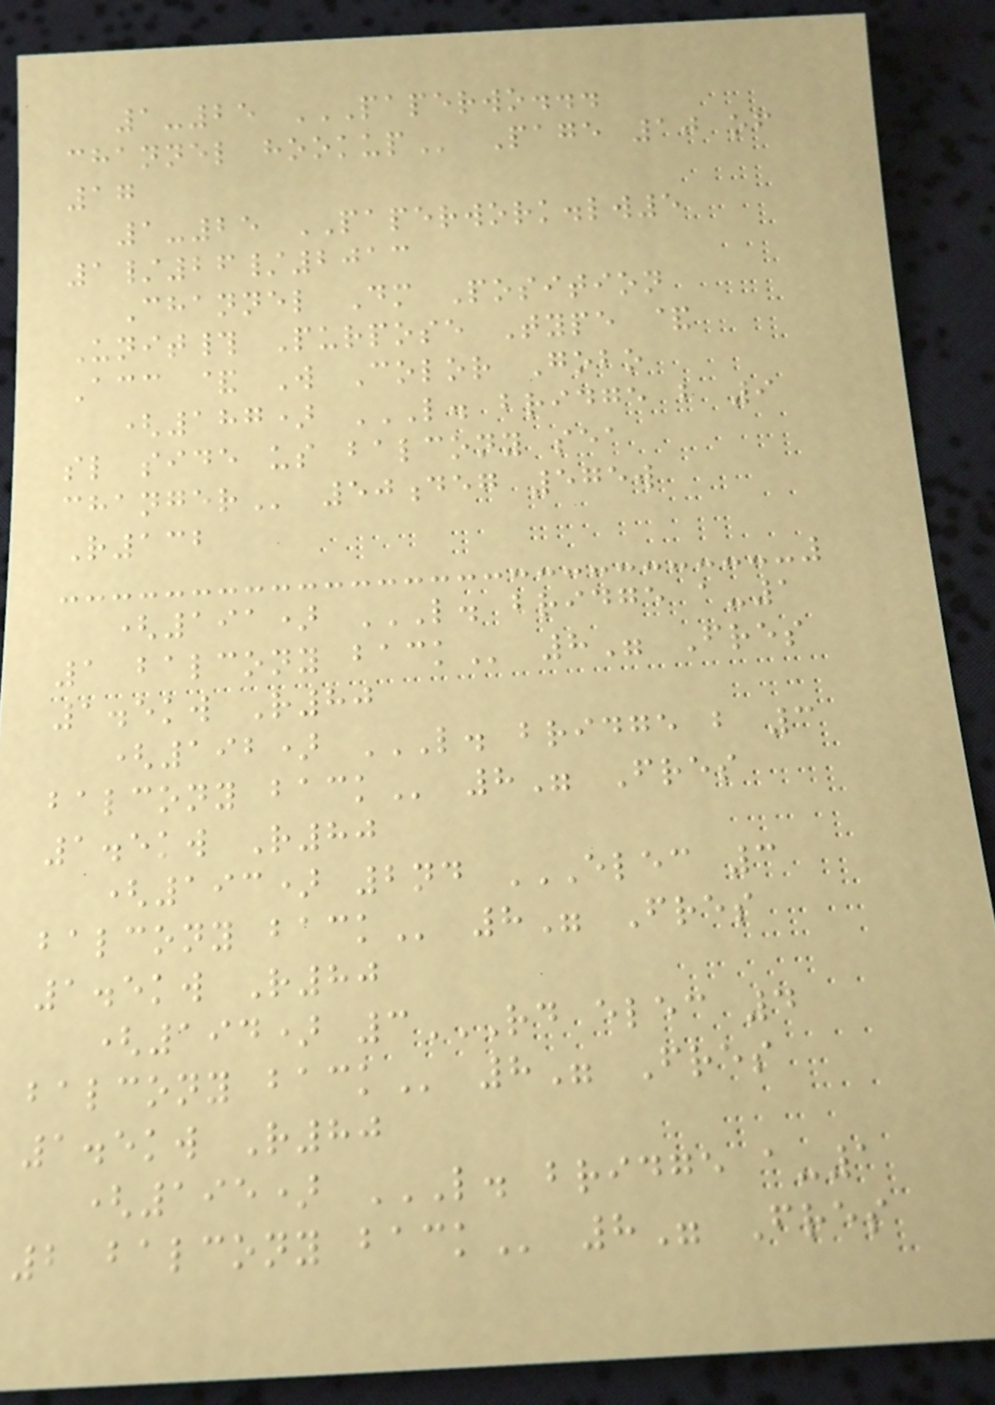1-25 PAPERWO...
CHANNEL HOOKUP Page 10 of
17
1-25 PAPERWORK.lw5
1/26/2013
Channel Dm Position
Unit# Purpose Type &
Acc & W Color Gobo
(187) L. BRIDGE B 9
SL SIDE US BALCONY SEA
CHANGER 50deg 575w
R132
(191) L. BRIDGE A-1
1 BALCONY BACK 8" Fres
1.5kw R80
(192) L. BRIDGE B 3
BALCONY BACK 8" Fres
1.5kw R80
(193) 2nd ELEC 3
BALCONY BACK 8" Fres
1.5kw R80
(194) 3RD ELEC 4
BALCONY BACK 8" Fres
1.5kw R80
(195) L. BRIDGE A-1
2 BALCONY BACK 8" Fres
